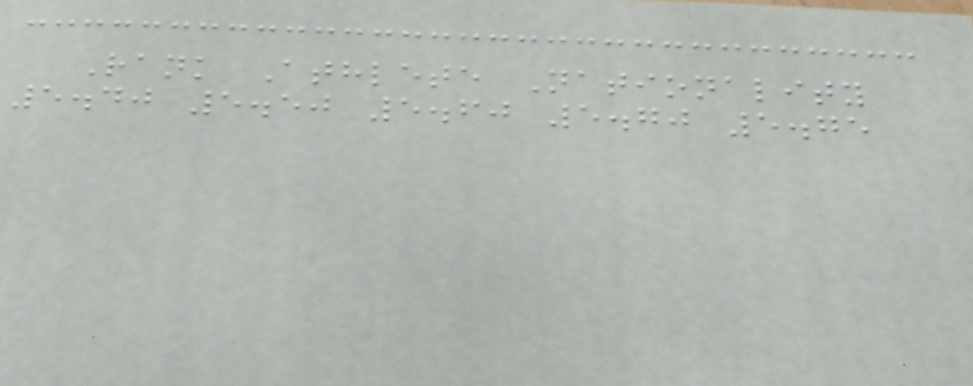Rank Athlete Nationality
5.40 5.50 5.60 5.70 5.75
